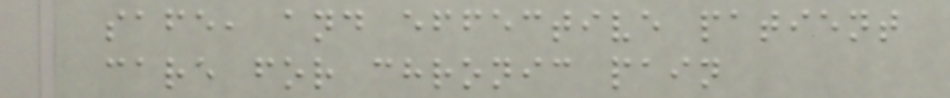safe, and effective patient
care for chronic pain
